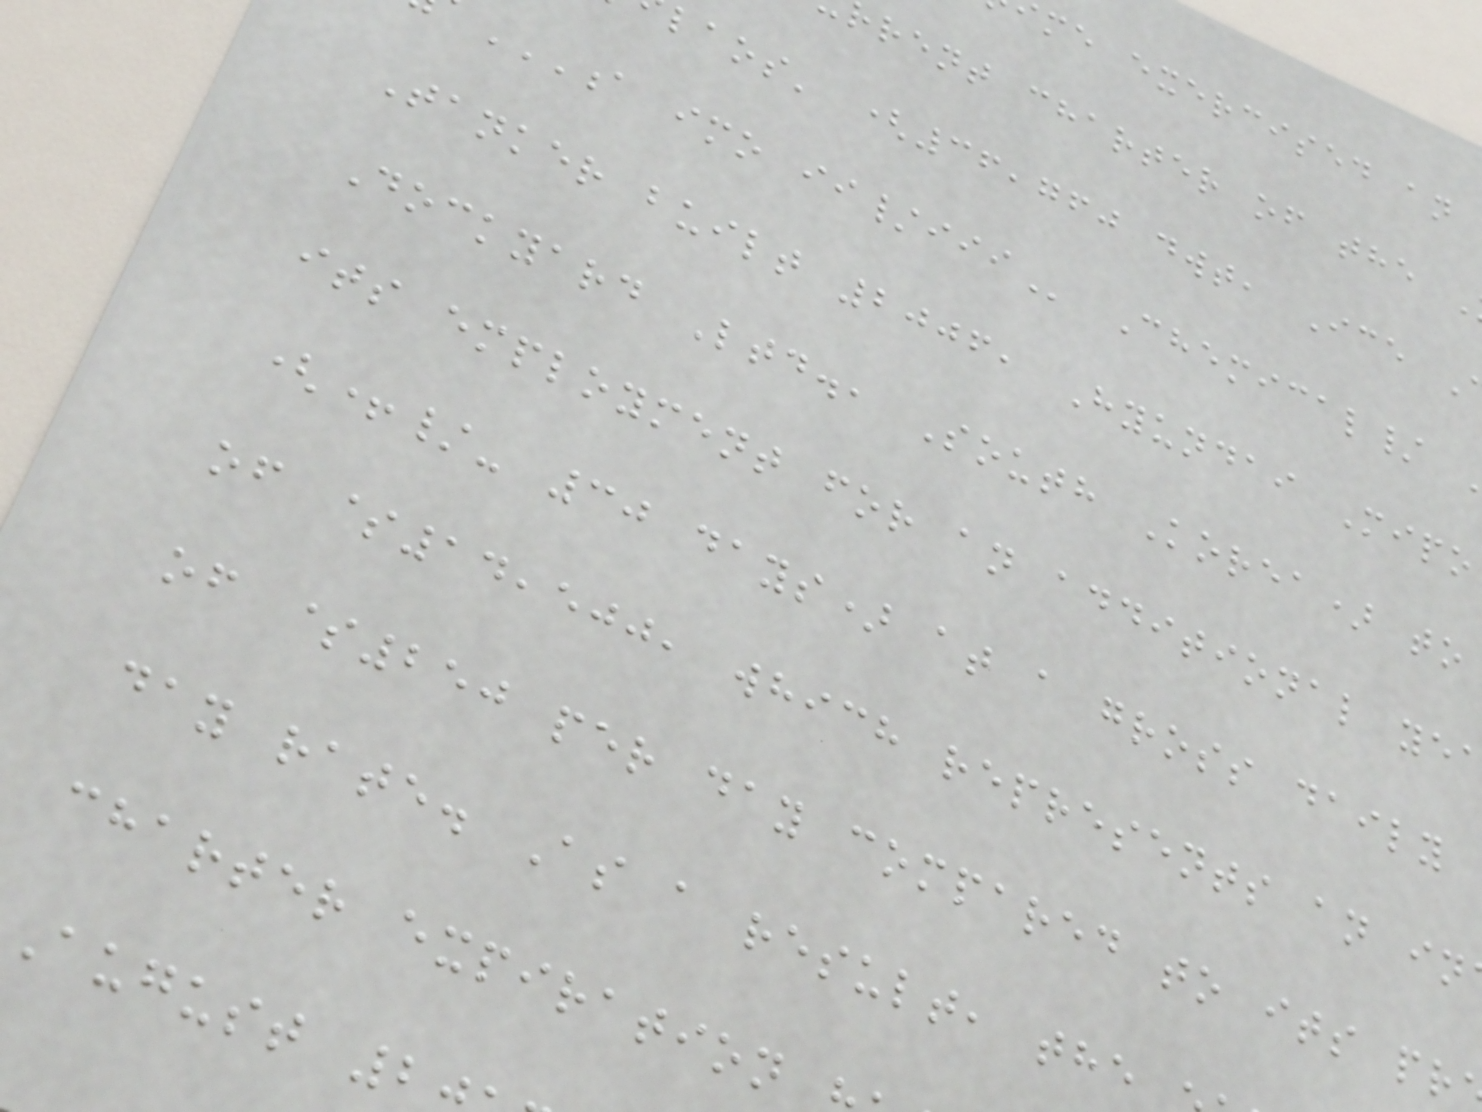me exercised an
rrent charter of the
laos' (36,760 dwt, Ice
Tanker built 2006, Hyundai Mipo
Dockyard Ltd., South Korea) to
its employment for an additional ye
(+/- 30 days) at a gross daily
of $14,500, which represents an in
of $250 per day compared to its pr
day rate. As a result, the
charter expiration
August 2
